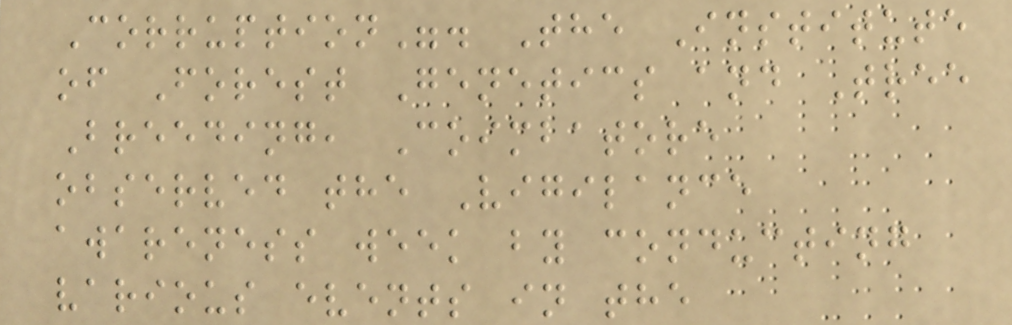Corruption". The Institute
of Forest Genetics and Tree
Breeding, Coimbatore
observed the Vigilance
awareness week by conducting
various events in the
